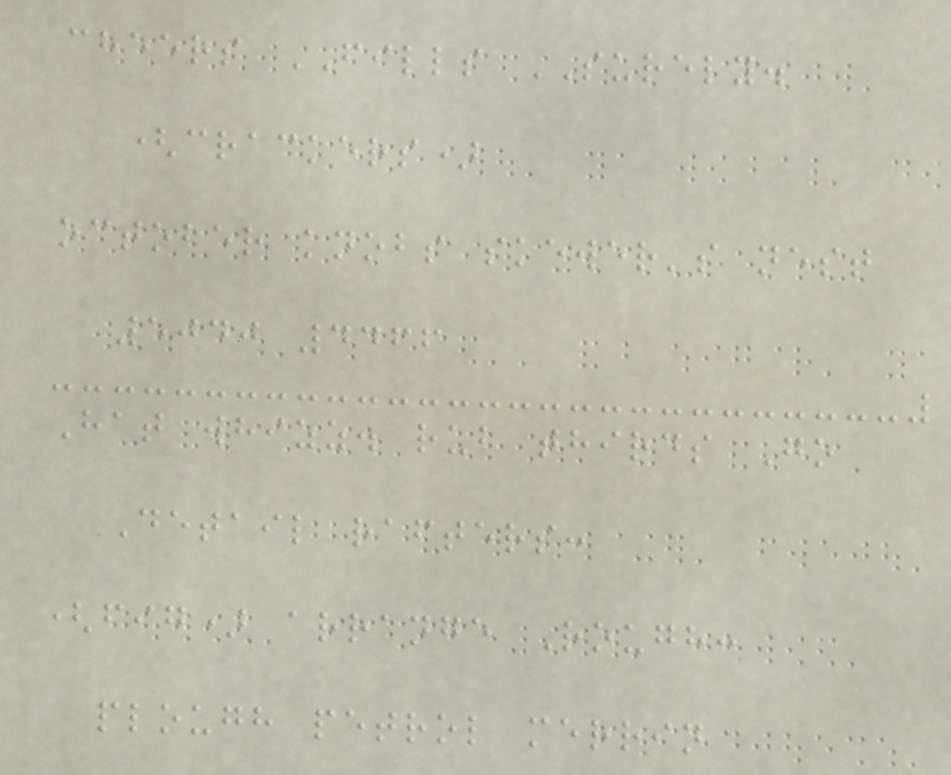cheers FILLS SURELY.
(crackers)
october knobs skewer's nest
5040 4466
Hat whizz. rub thirds Go
Detail rafters:
(fig) arrange Rough:
plough petrol merrin
